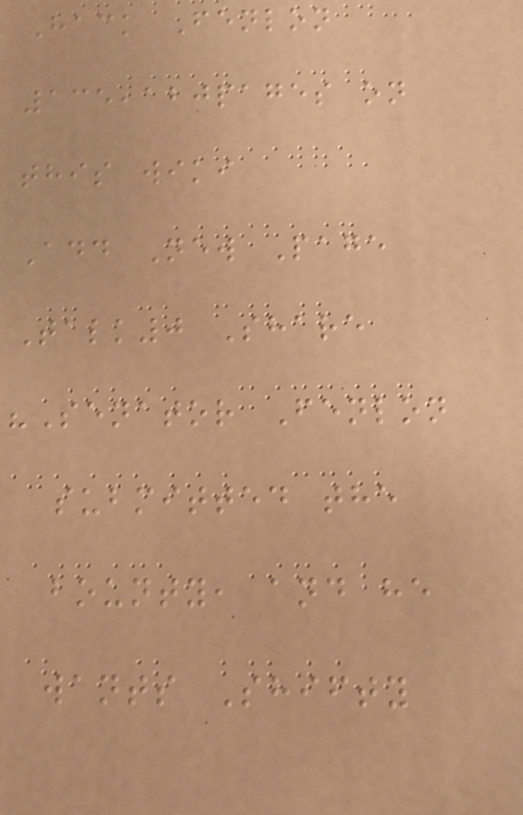Hack Fenlon
135,120pages on
this wiki
Add New Page
Talk0 Share
"Senator Fenlon
submitted the
bounty, and he
wants Shifty
